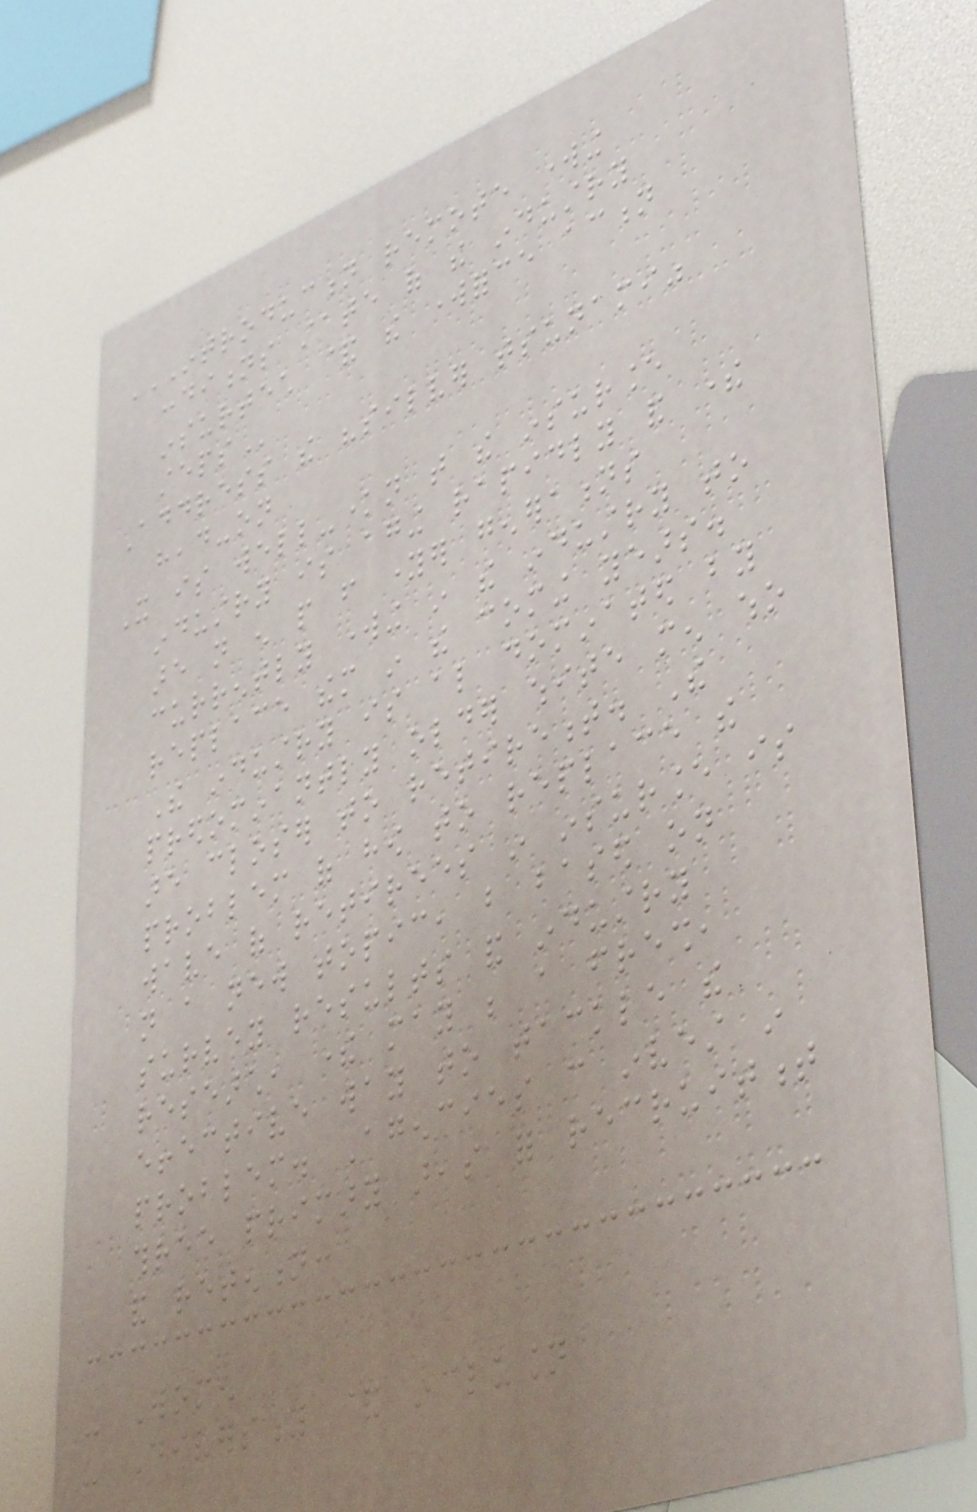INTRODUCTION REMOTE WORKING
CONDITIONS STATE OF THE INDUSTRY
INSURTECH & THE WORKFORCE ACTION
STEPS
Address the "silver tsunami"
head-on
It is well-known that the insurance
industry is aging rapidly and there
are not enough people from younger generations
currently working in the industry to
replace them in the coming years.
The industry is also dominated by
predominantly older white men who
are closer to retirement. The
problem of how to replace the
wave of retirees in insurance is
not a new topic, but based on
survey results and industry
research, there may be a fresh,
effective way to tackle the
problem. Agencies can invest in
three primary areas for recruitment
and retention:
- Women
- Diversity & inclusion
